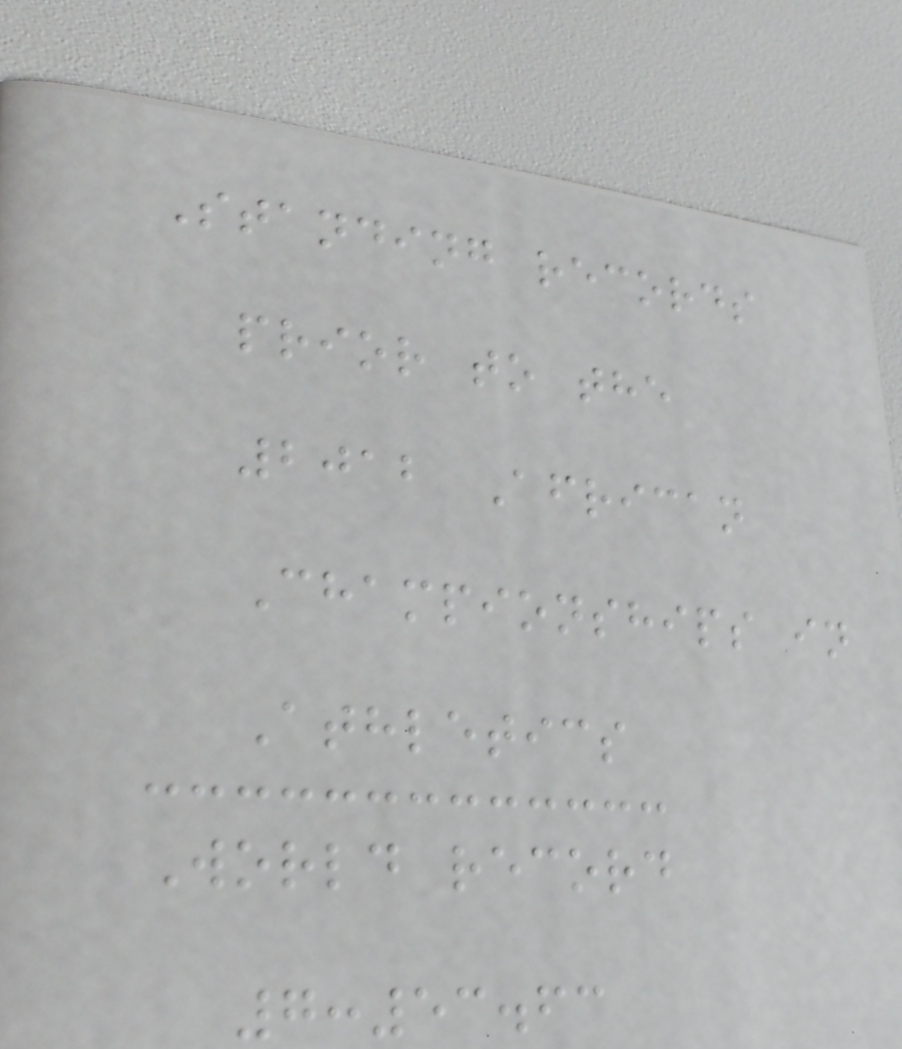Standing records
prior to the
2012 African
Championships in
Athletics
World record
7:53.63
